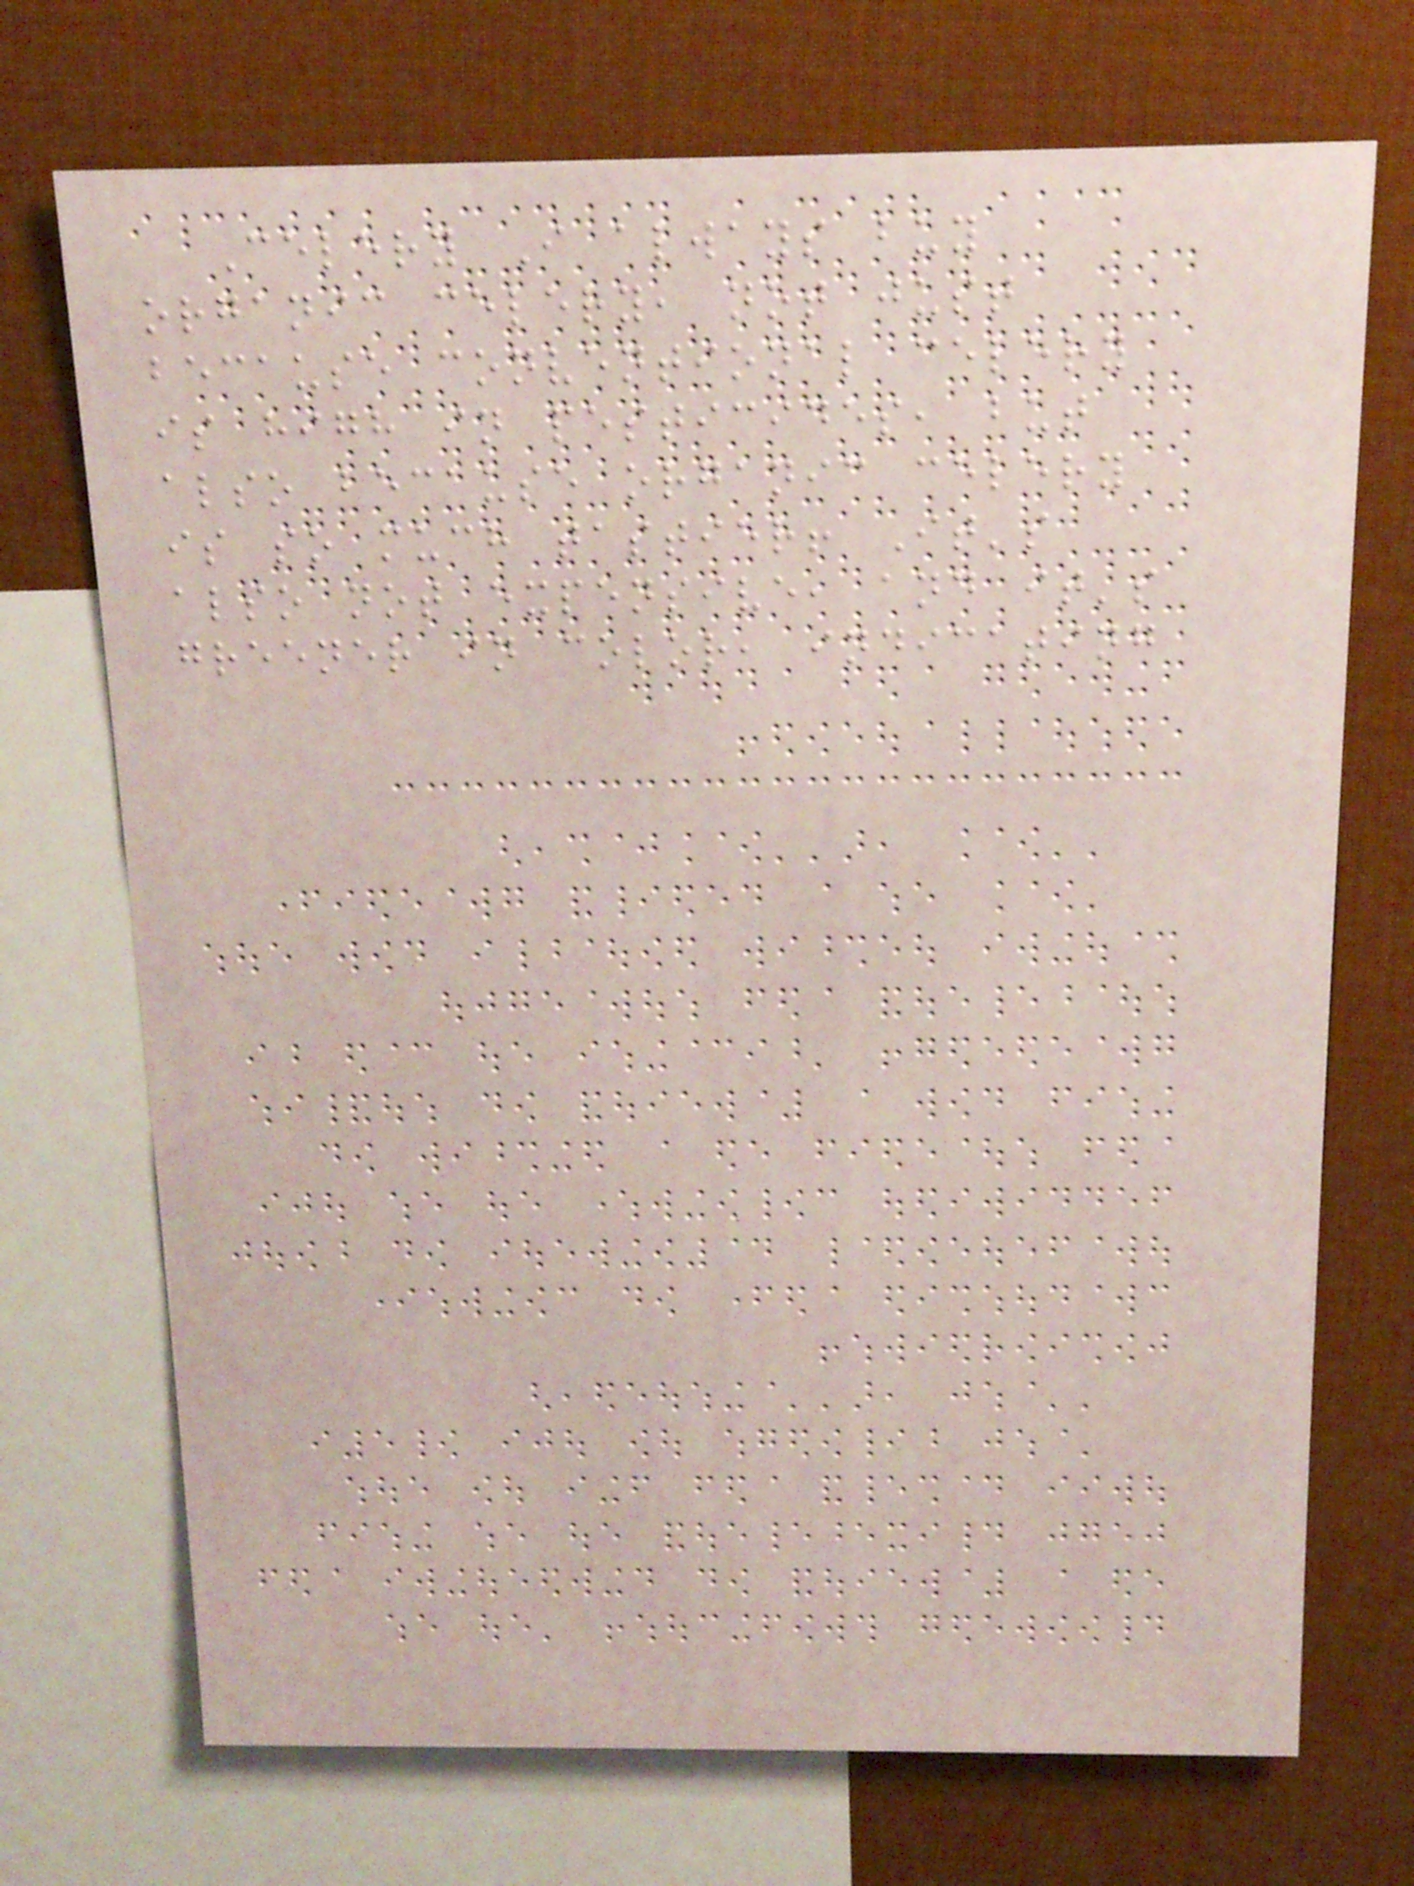Celery I always buy
organic celery, not just
because conventional celery
is high in pesticides, but
also because organic celery
is so much tastier! It's
also not expensive, and it's
greener in color, indicating
